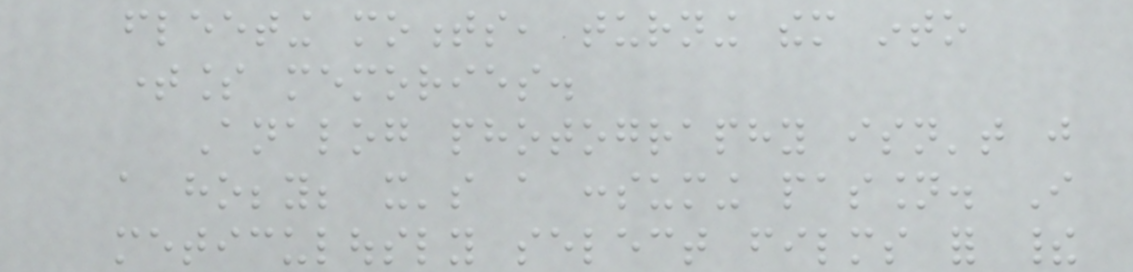fleeting moments, turning them into
timeless memories.
Analog photography isn't just
a hobby; it's a consuming passion. I
meticulously select films for their
